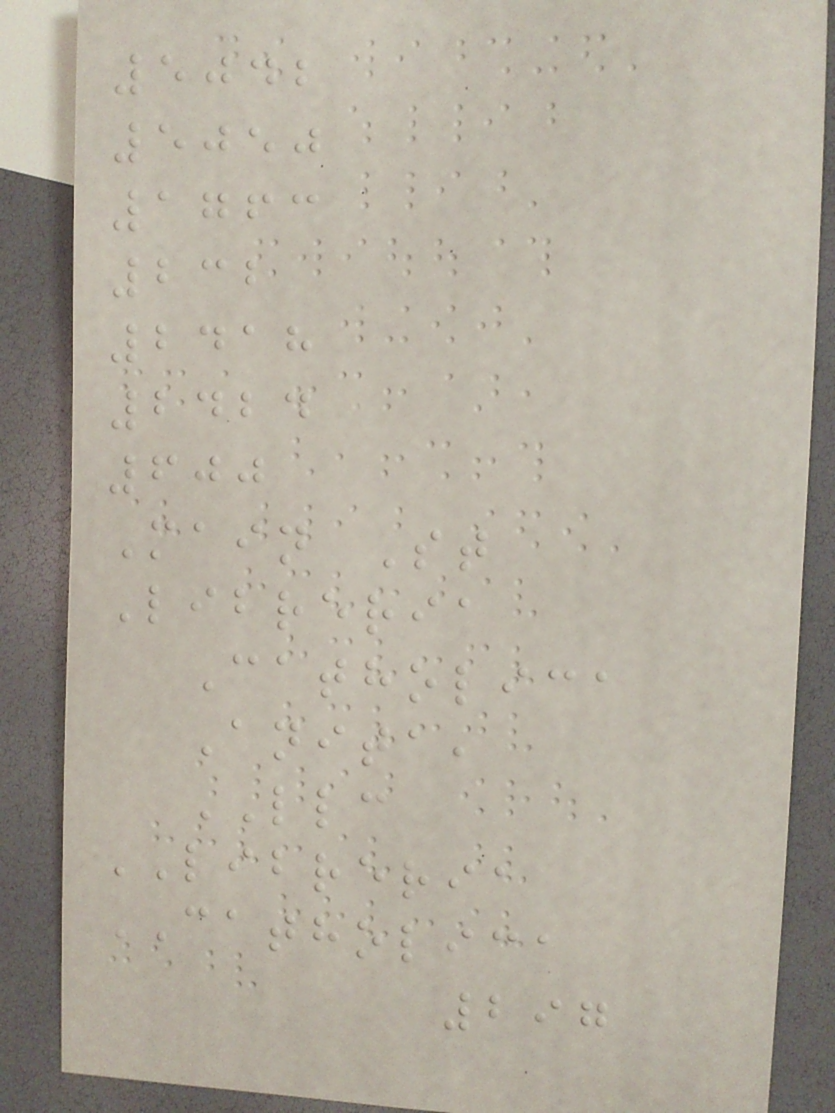5042
5050
1763
232
2418
2424
600
Main St
Libreria
Catholica
Anita,
LLC
LIBRERIA
CATHOLICA
297
